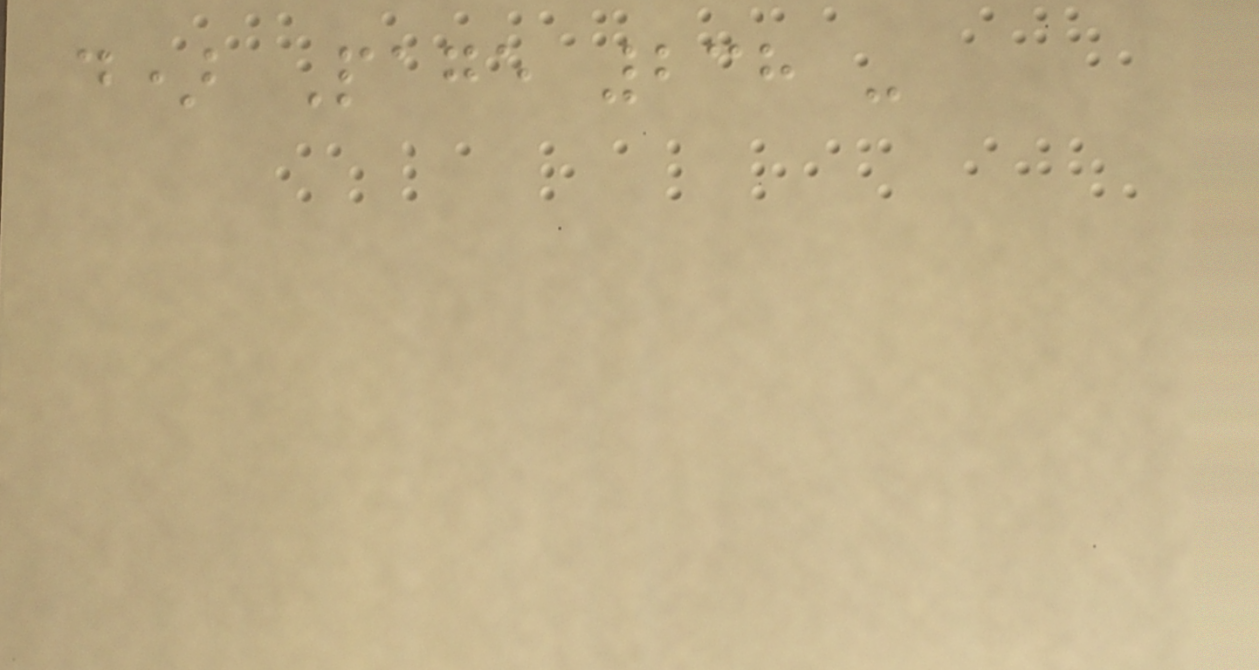d) Page 238 -
